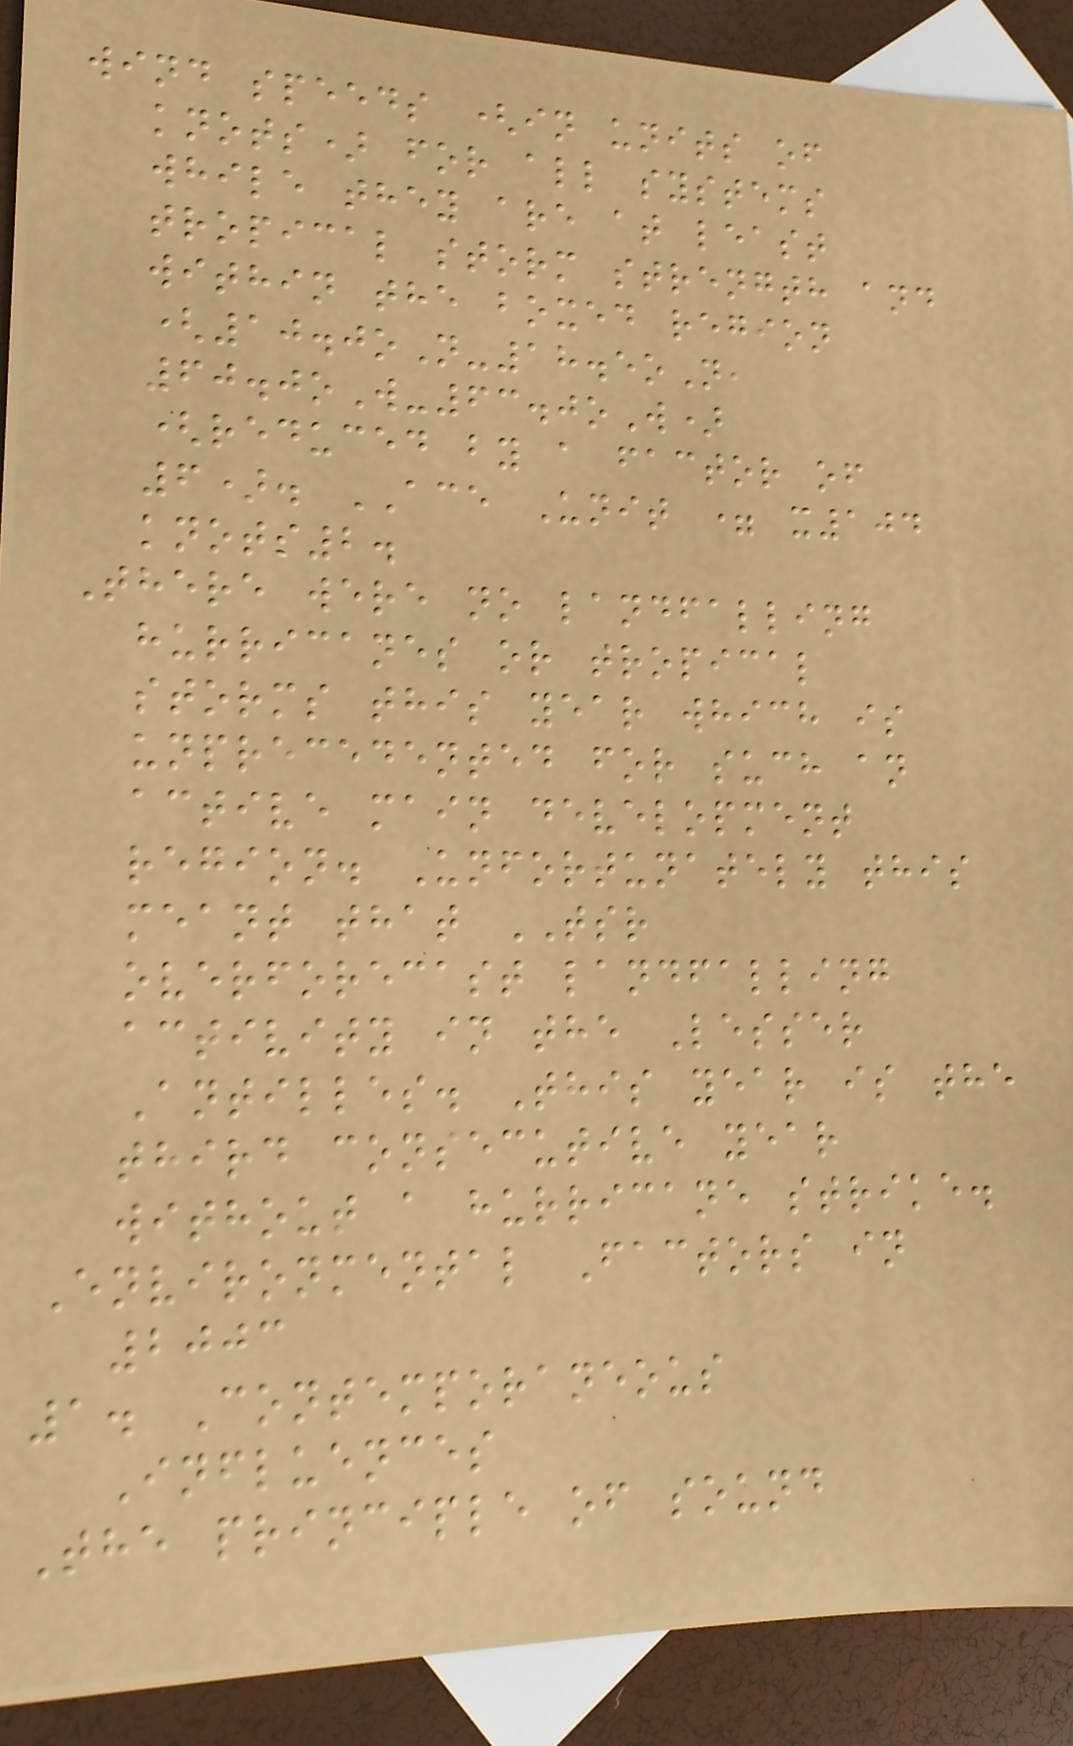wind speeds (in units of
knots) for all systems
while they are at least
tropical storm strength and
within the boxed region
(10.0oN-18.5oN,
60.0oW-63.0oW)
(reduced by a factor of
6). ACE Unit = x104
knots2.
There were no landfalling
hurricanes or tropical
storms this year which is
unprecedented for such an
active main development
region. Unfortunately this
meant that TSR
overforecast landfalling
activity in the Lesser
Antilles. This year is the
third consecutive year
without a hurricane strike.
Environmental Factors in
2003
1. Contemporaneous
Influences
The principle of sound
